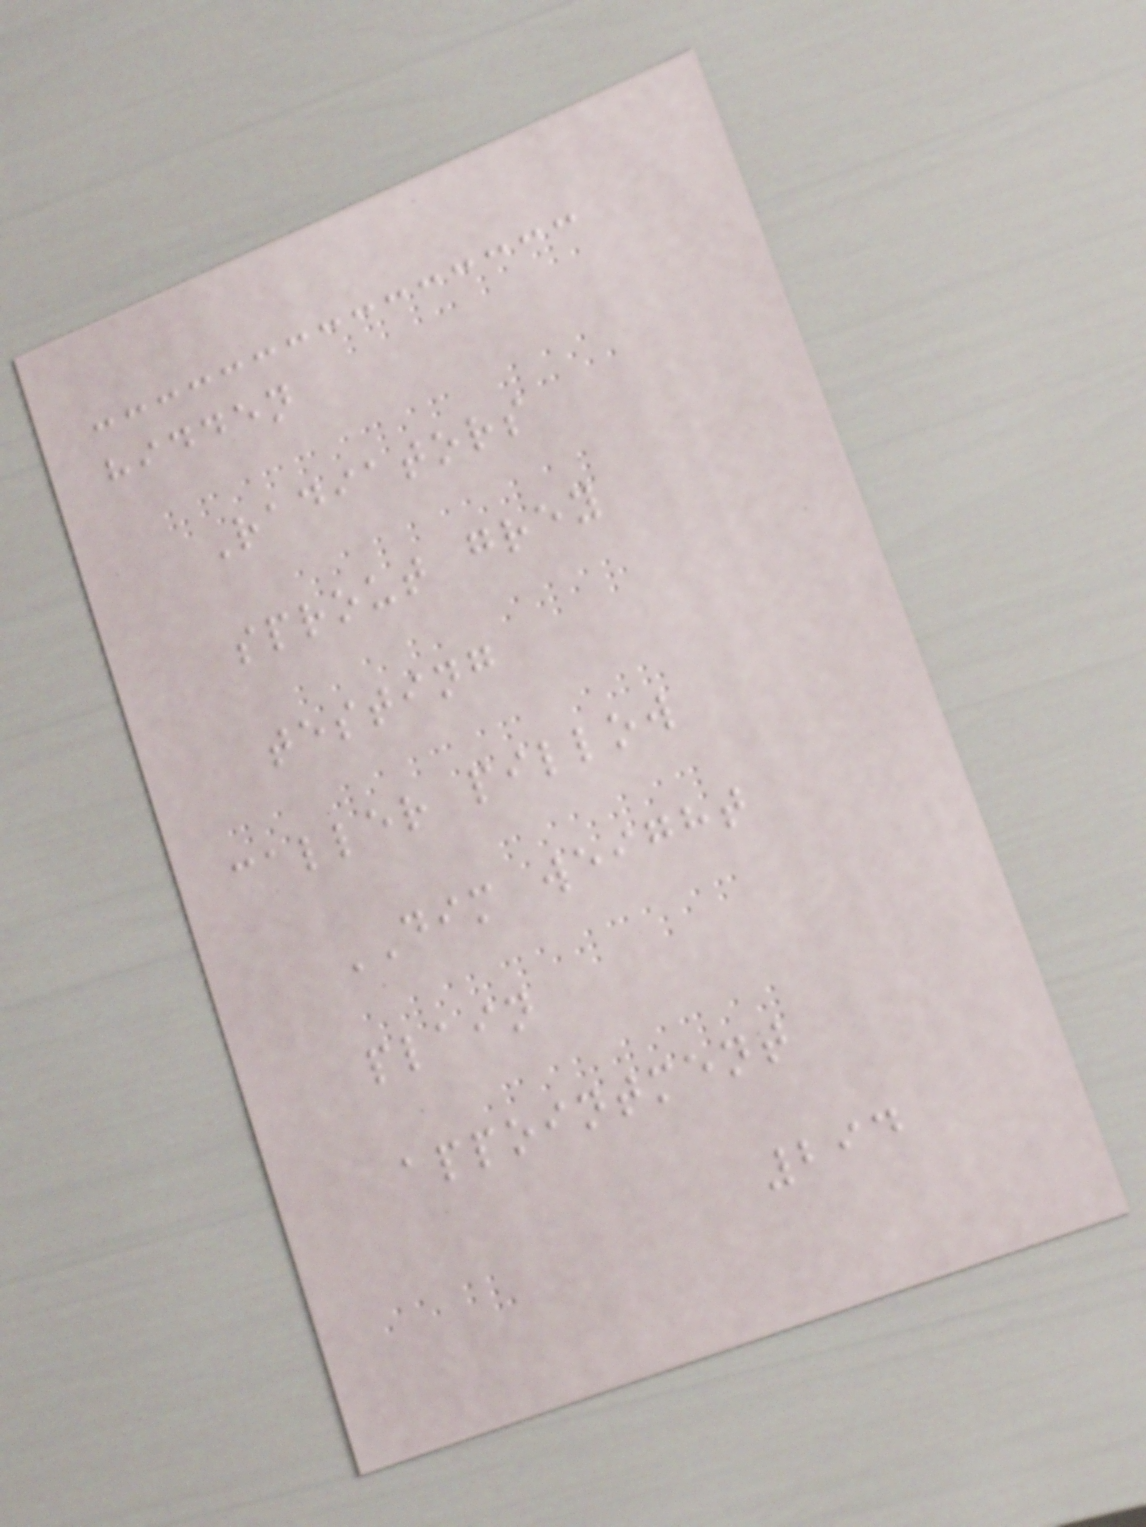hidden
Radiators
sprout grey
testing
caller pillow
DIM weight
plain
appointment
294
